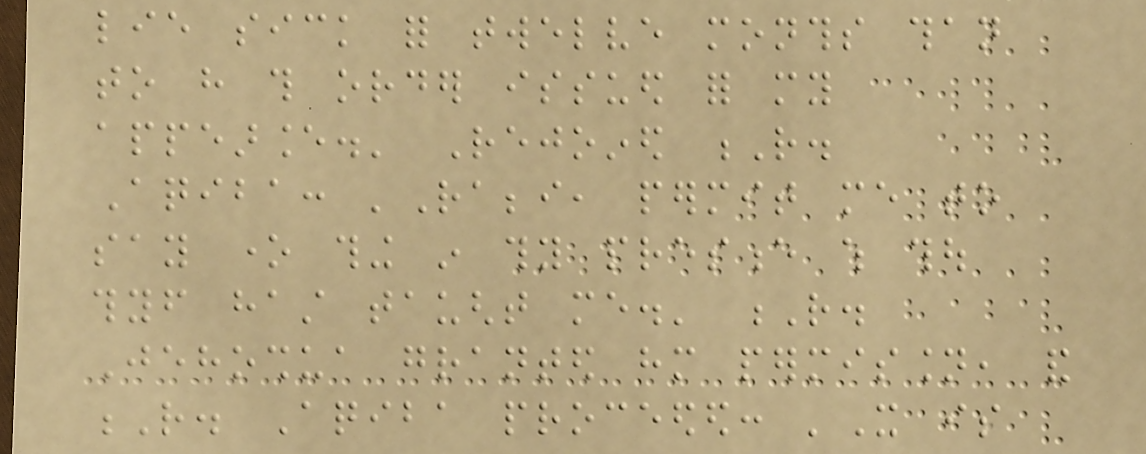lie sick for twelve months than
to have this order issued for my
appearance.' Rejoined R.
Aqiba: 'Rabbi, permit me to
say one thing in thy presence which thou
thyself hast taught me.' R.
Jehoshua granted him permission, and
R. Aqiba proceeded: 'It is
